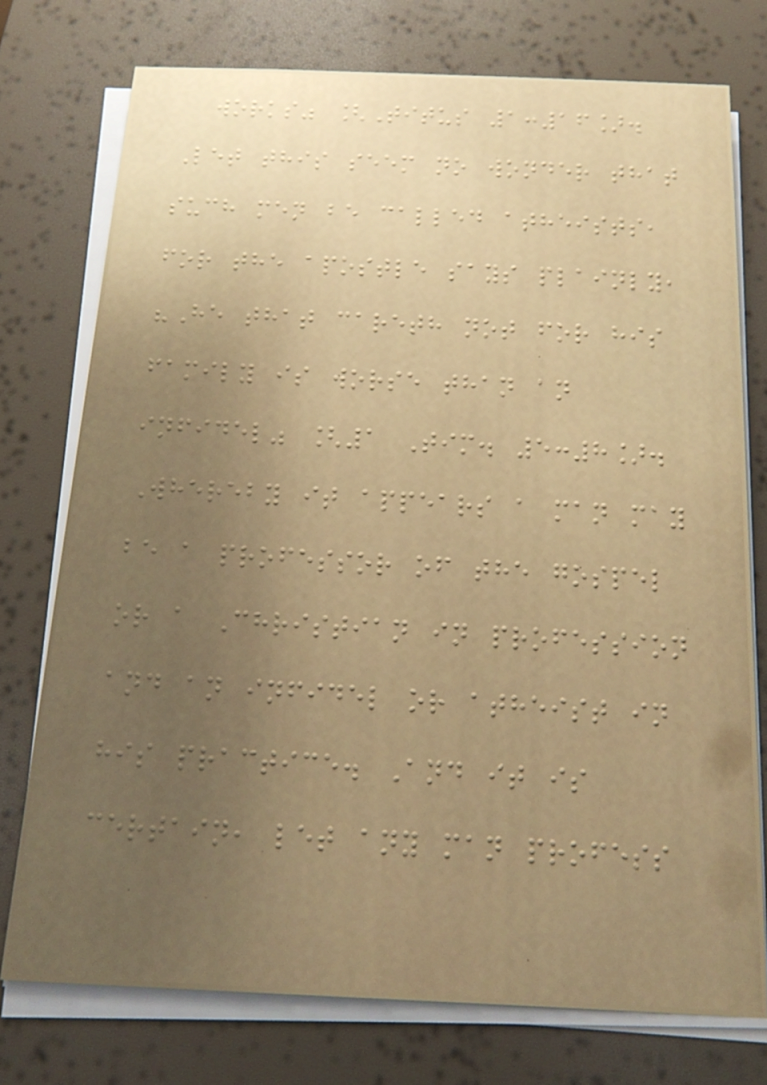works" [Titus 1:16].
Let this seem no wonder that
such men be called atheists,
for the apostle says plainly,
"He that careth not for his
family is worse than an
infidel" [1 Tim. 5:8].
Whereby it appears a man may
be a professor of the gospel
or a Christian in profession
and an infidel or atheist in
his practice. And it is
certain, let any man profess
